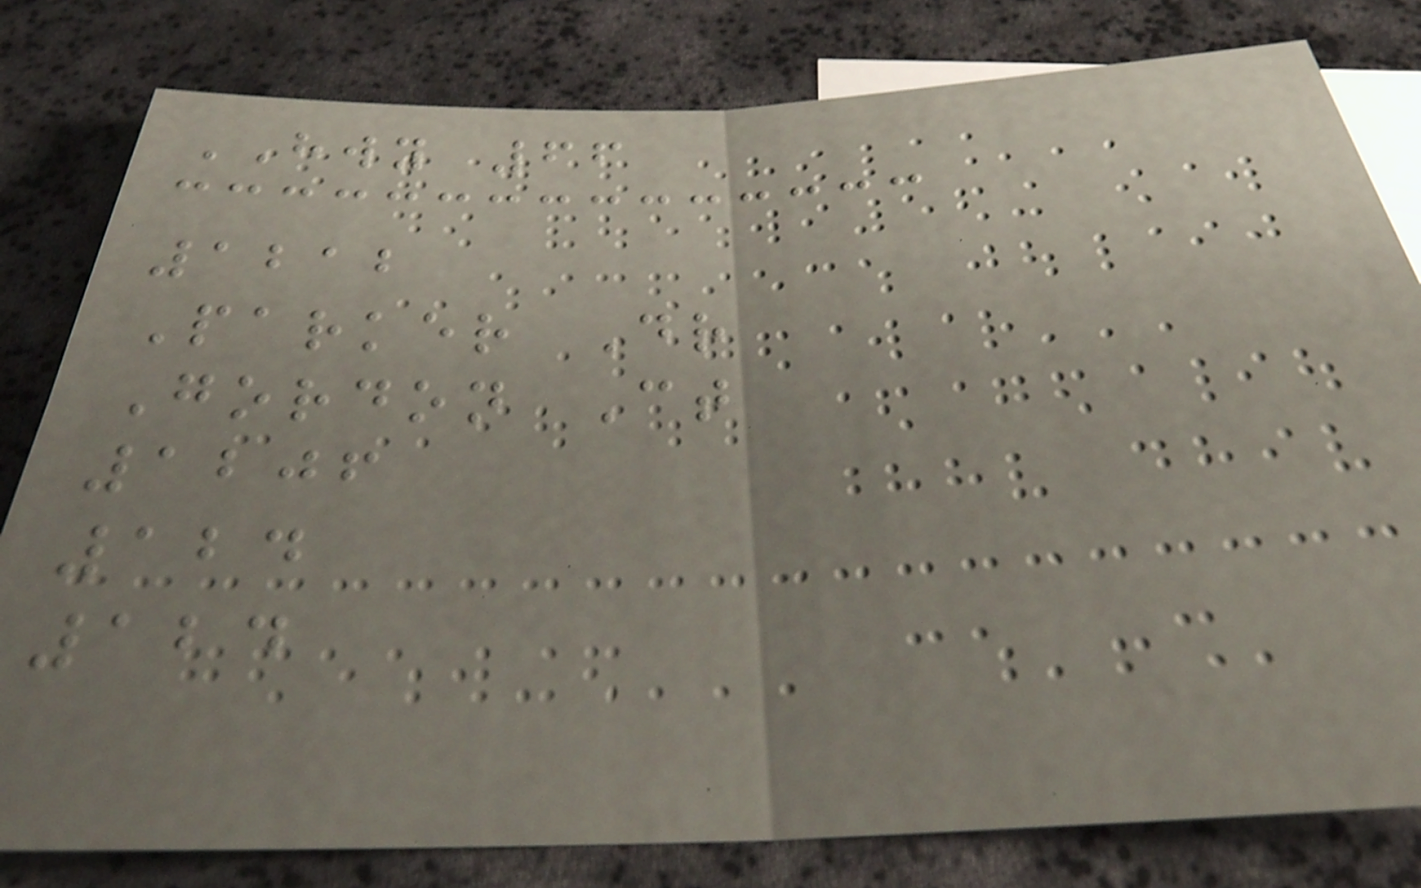HWY 66
1212
Parker Dr
Gordon Ct
1206
124
124
